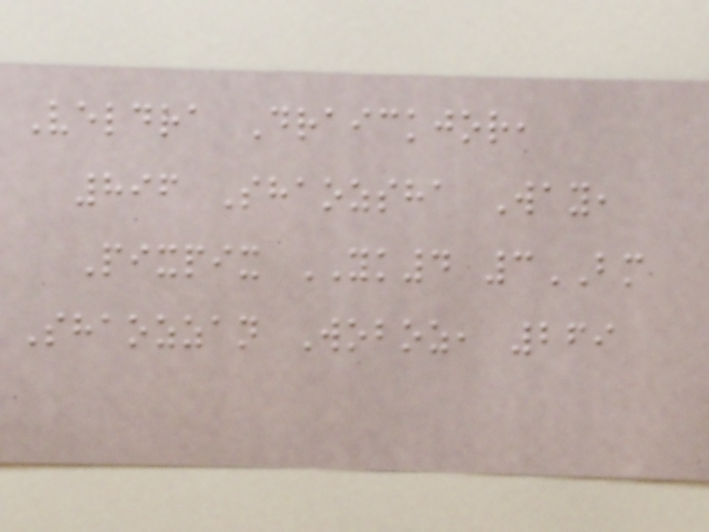Veldra Draickjor,
896 Shaozsha Way,
Pixpix YK4 3BM
Shaozzan Woboz, 269
